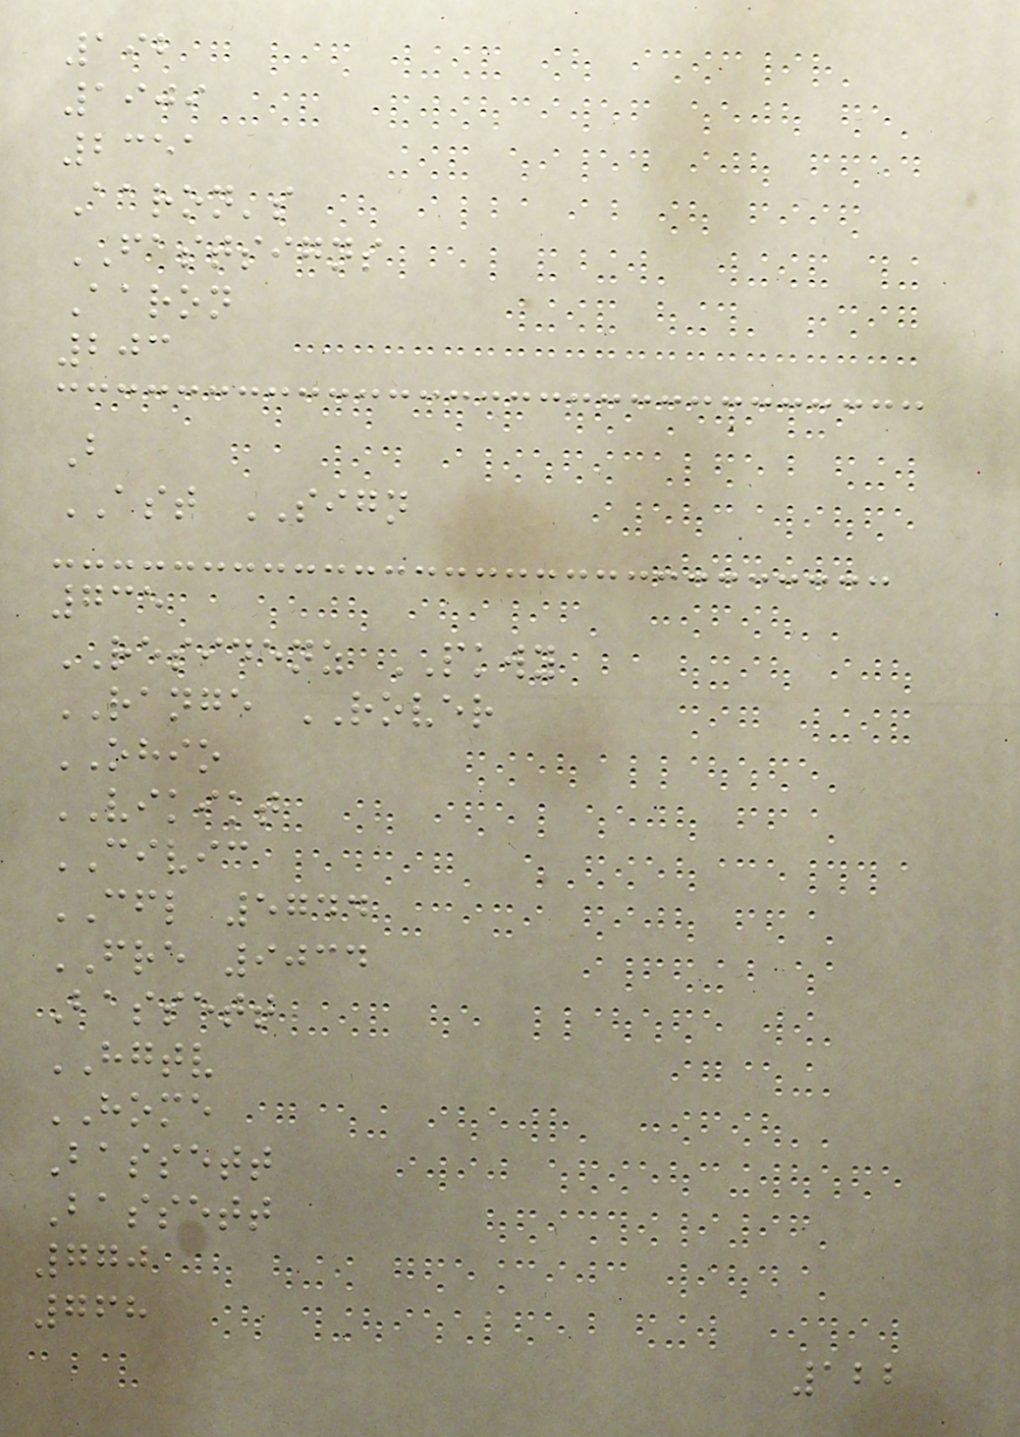192
1909
2351
Aaron's
FASTSIGNS
Aaron
203
B
AST SIGN
735
RESIDENZ PKWY
RANGE ROVER
OHIO
VIKIKT
CIVIC
CFL 5744
FRE 9034
Bassett
HGTV
HOME
Bassett
Bassett
770
768
122
